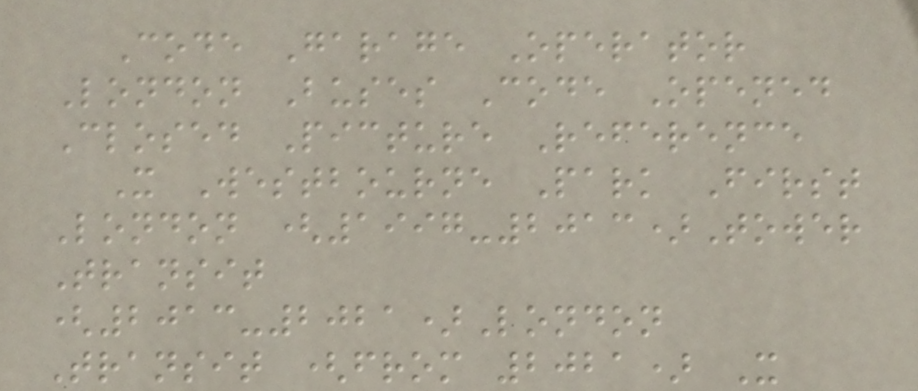Code Garage Operator
London Buses Code Opened
Closed Picture Reference
X Westbourne Park First
London (1997-2013)Tower
Transit
(2013-2021)London
Transit (from 2021) X
